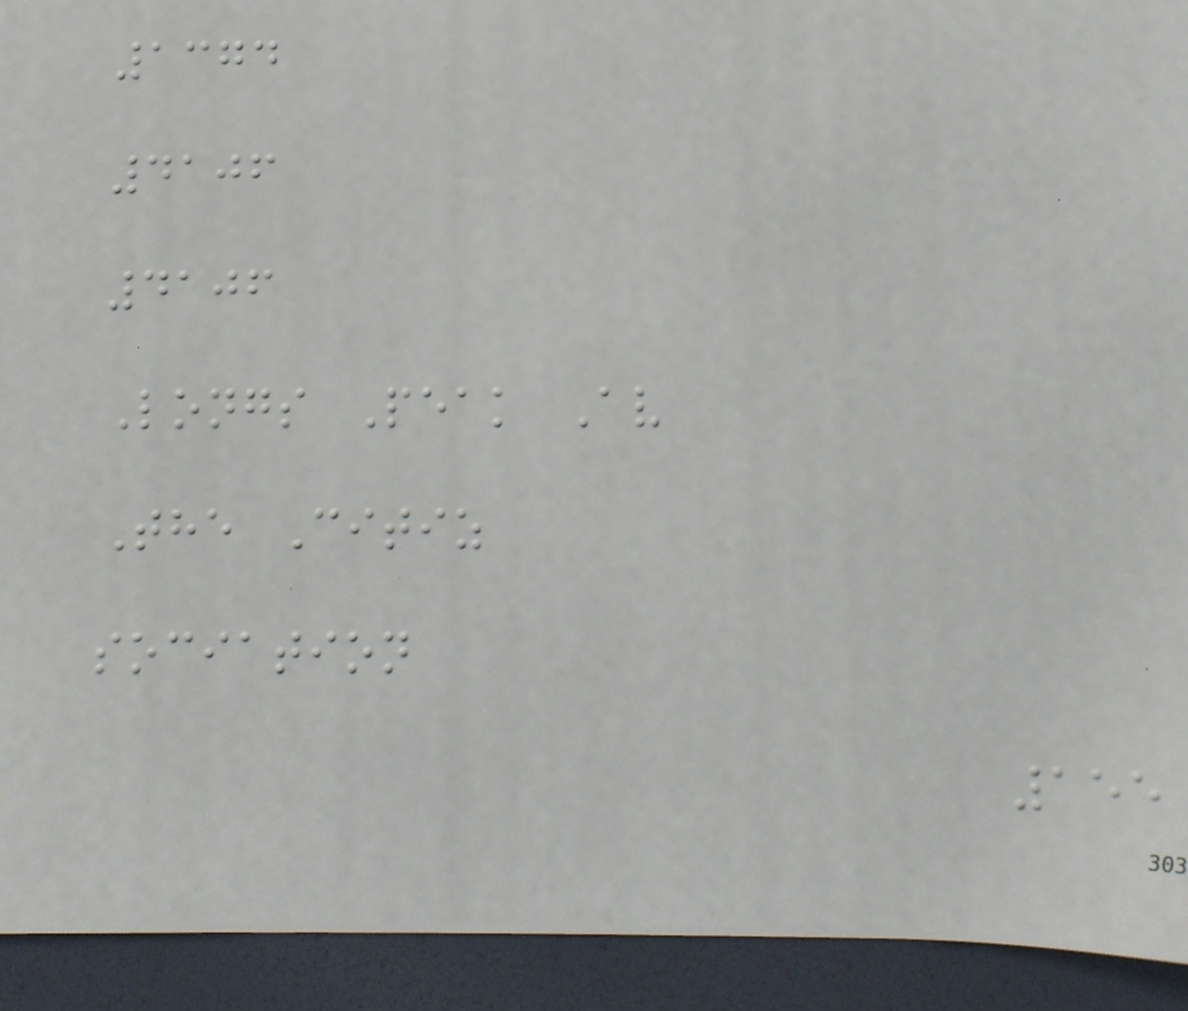1374
4106
4106
Longs Peak Av
The Citiz
sociation
155
